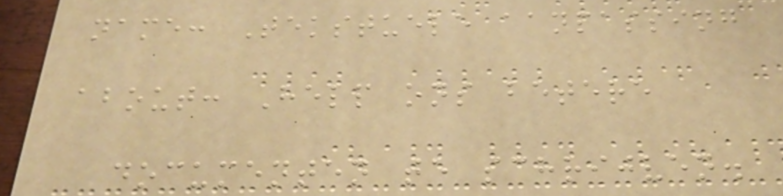name: Tekstuele aanpassing
about: Help ons betere
documenten te schrijven.
